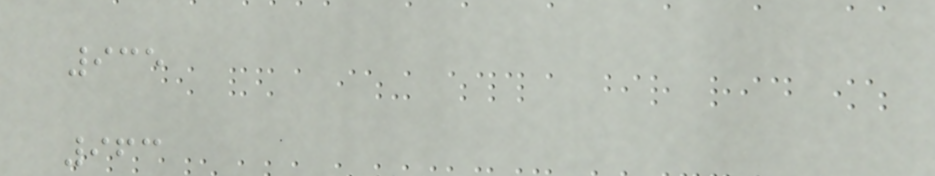935
963
